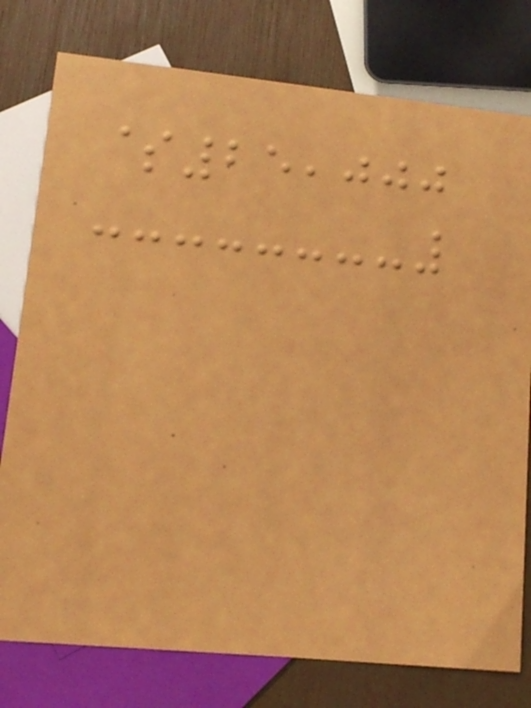$25,000
